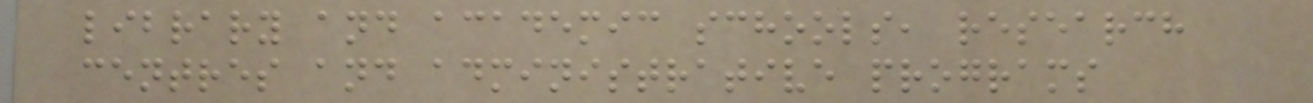library and academic schools, research
centres and administrative programs
